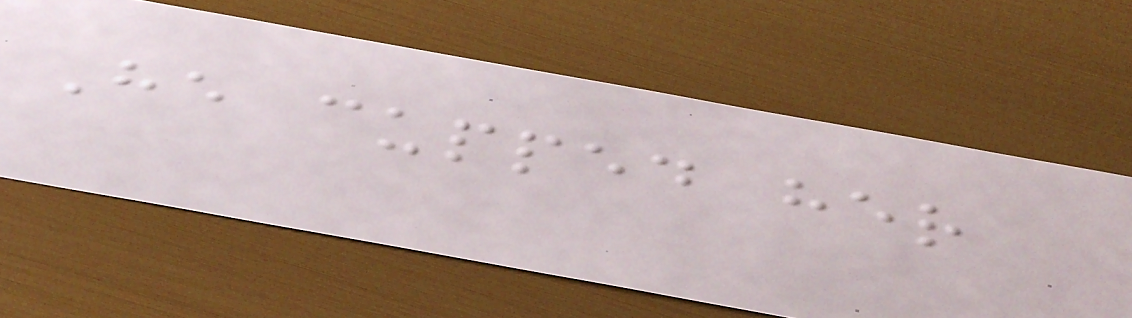He cupped her
